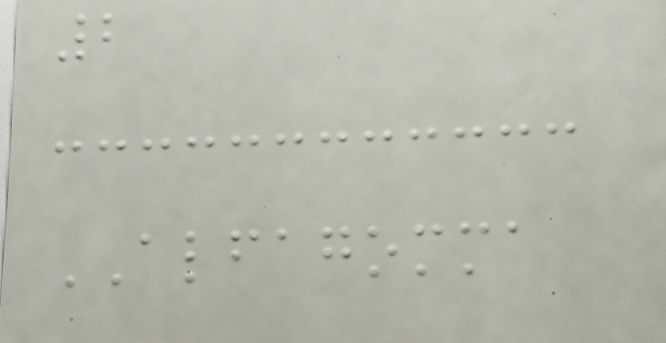2
ALFAGOMMA
